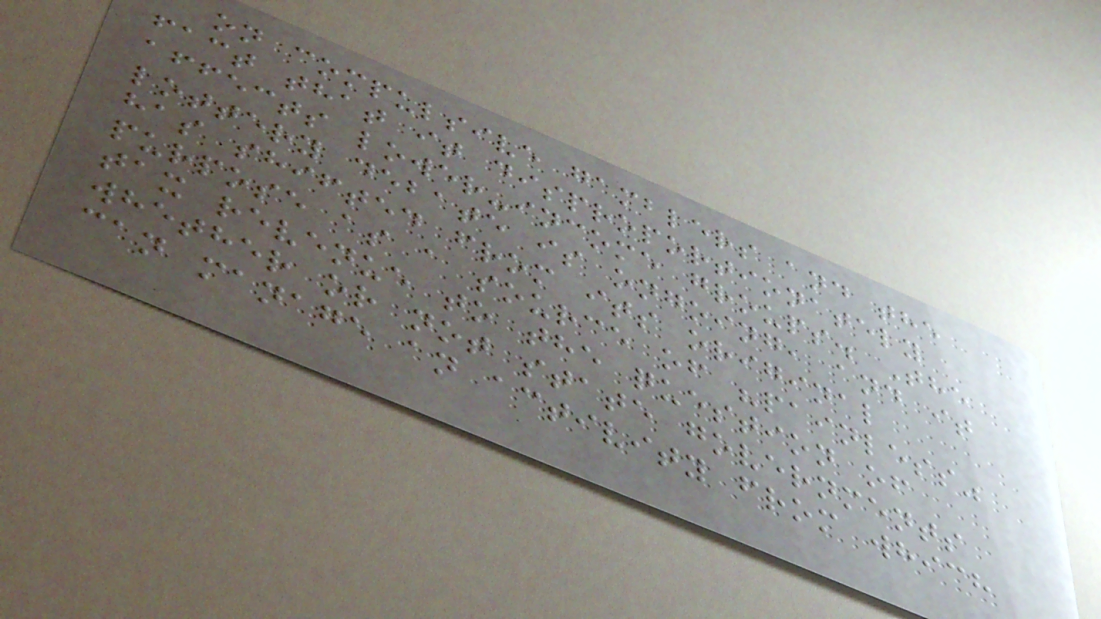on compulsive gamblers and the
fact that it disproportionately
affects lower-income groups. The
lottery debate is ongoing, and it
has shifted from its original
purpose as a source of "painless"
tax revenue to the question of
whether or not state governments
can manage an activity from which
